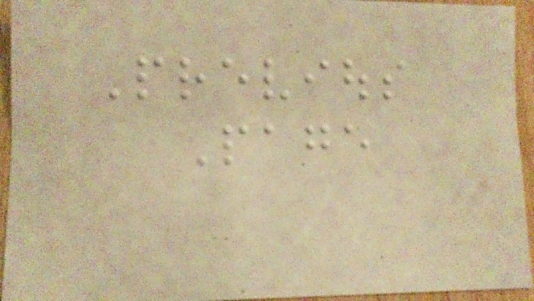Previous
Page
